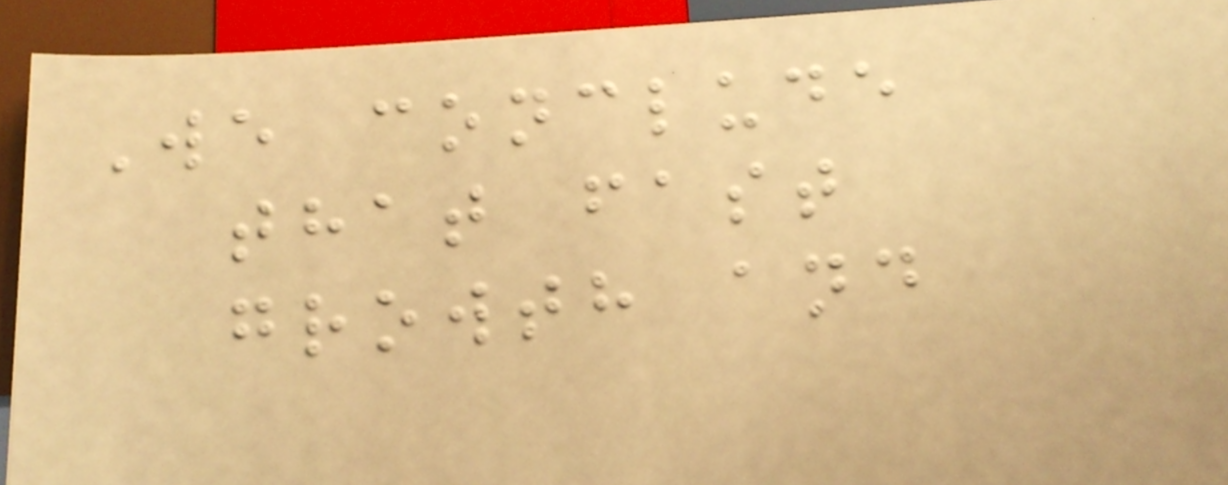We conclude
that fast
growth and
